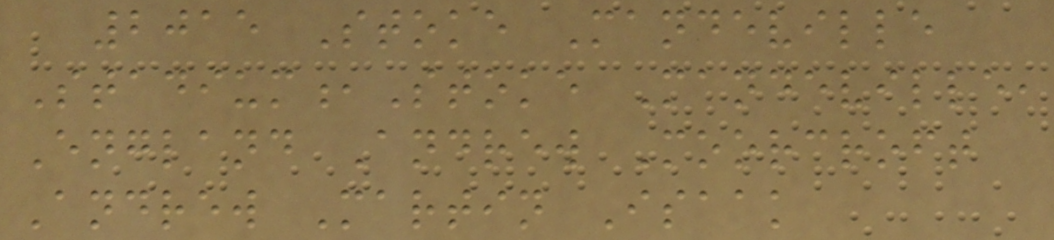2015 Stoke Mandeville
Stadium,Stoke Mandeville,
England Andrew Moorcroft
Andrew Martin Isaak
